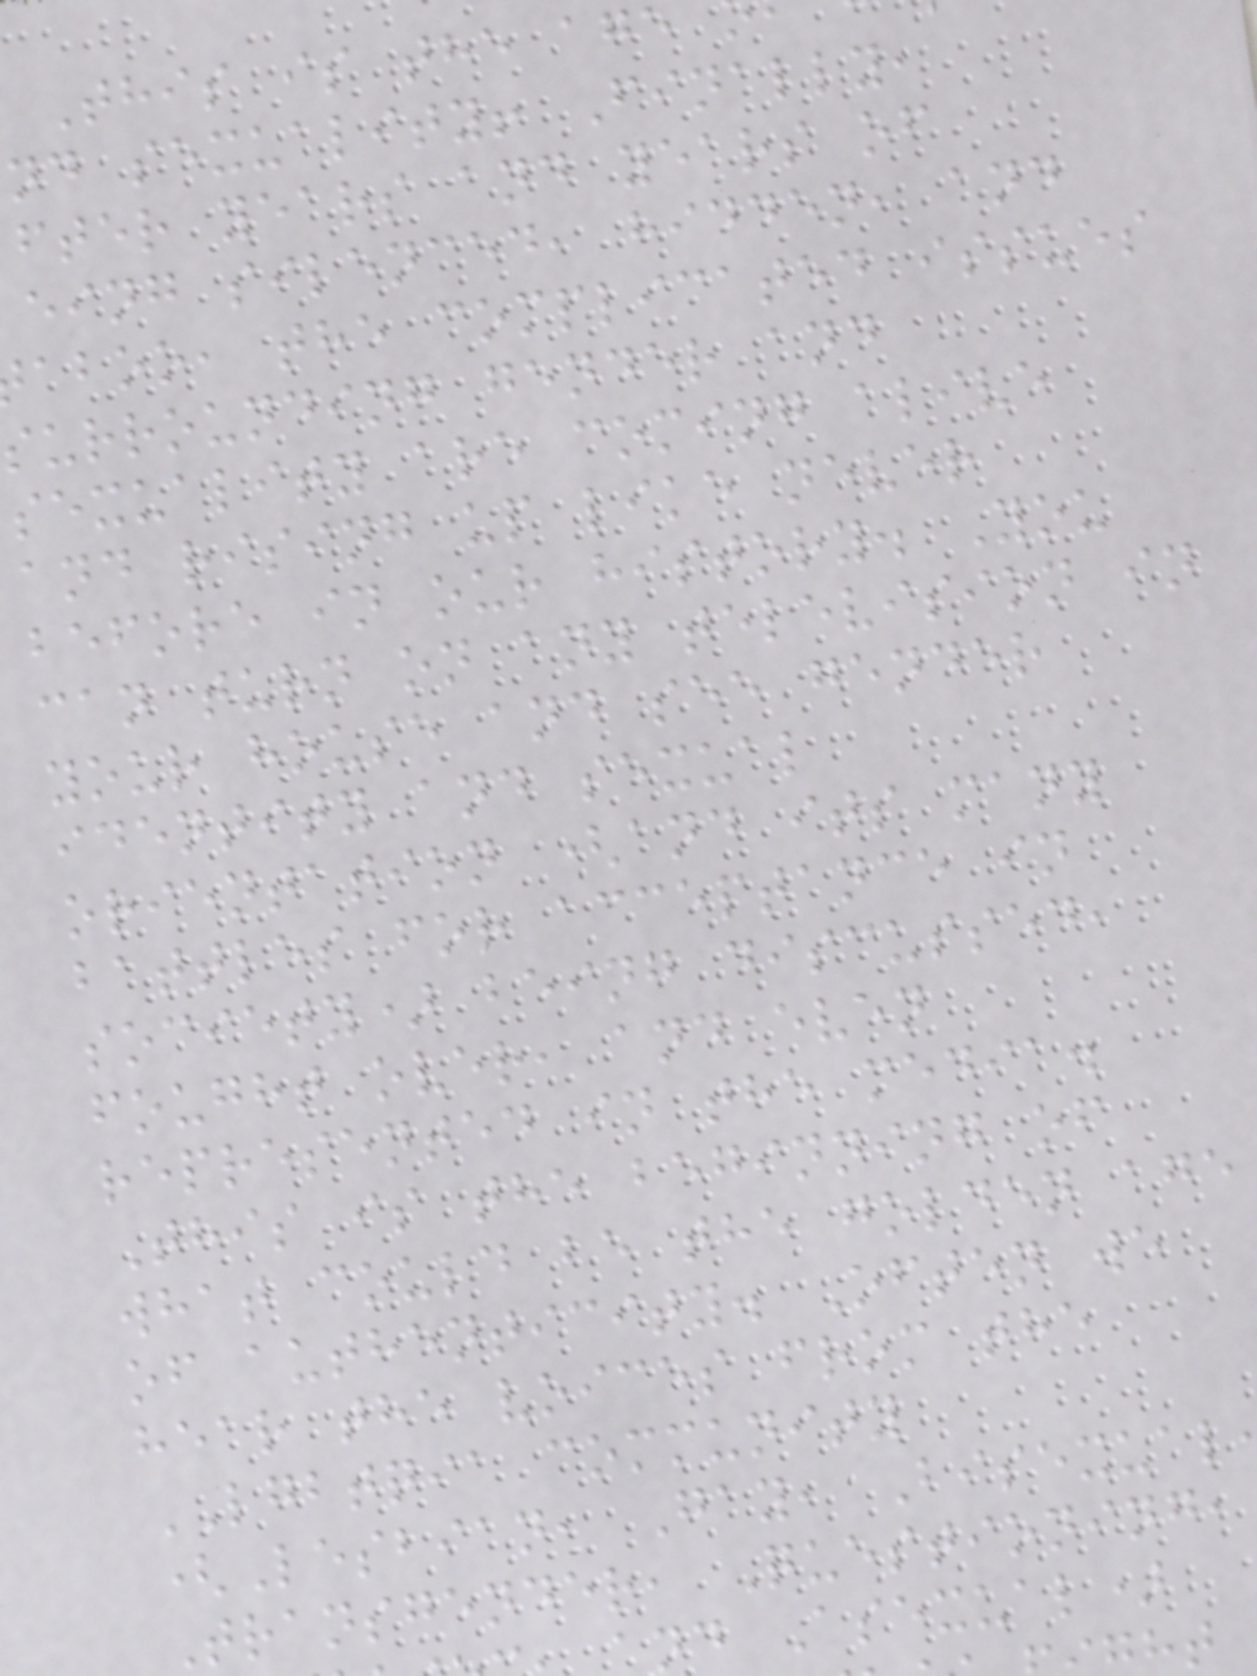This is the age
nd sexuality! Finally,
fter years and years of
eing silenced, hidden, and
aboo, the complicated issues
surrounding gender and
sexuality are coming alive
and rising up like never
before in our history. You
can turn on any television in
your house and see gender
identity and sexual
orientation (and its many
battles for acceptance in
society) being discussed,
fought over, and even
represented in the media.
This is the beginning of
what could be the golden age
of authenticity. Often we
hear the voices from the
LGBTQIA community
(Lesbian, Gay, Bisexual
Transgender, Questioning,
nd Asexual)
